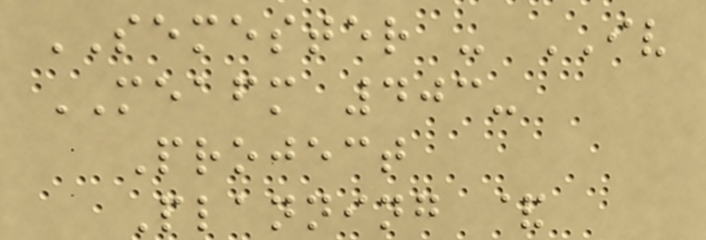SEMESTER - IV
MEAFM 403-
Project
Planning &
